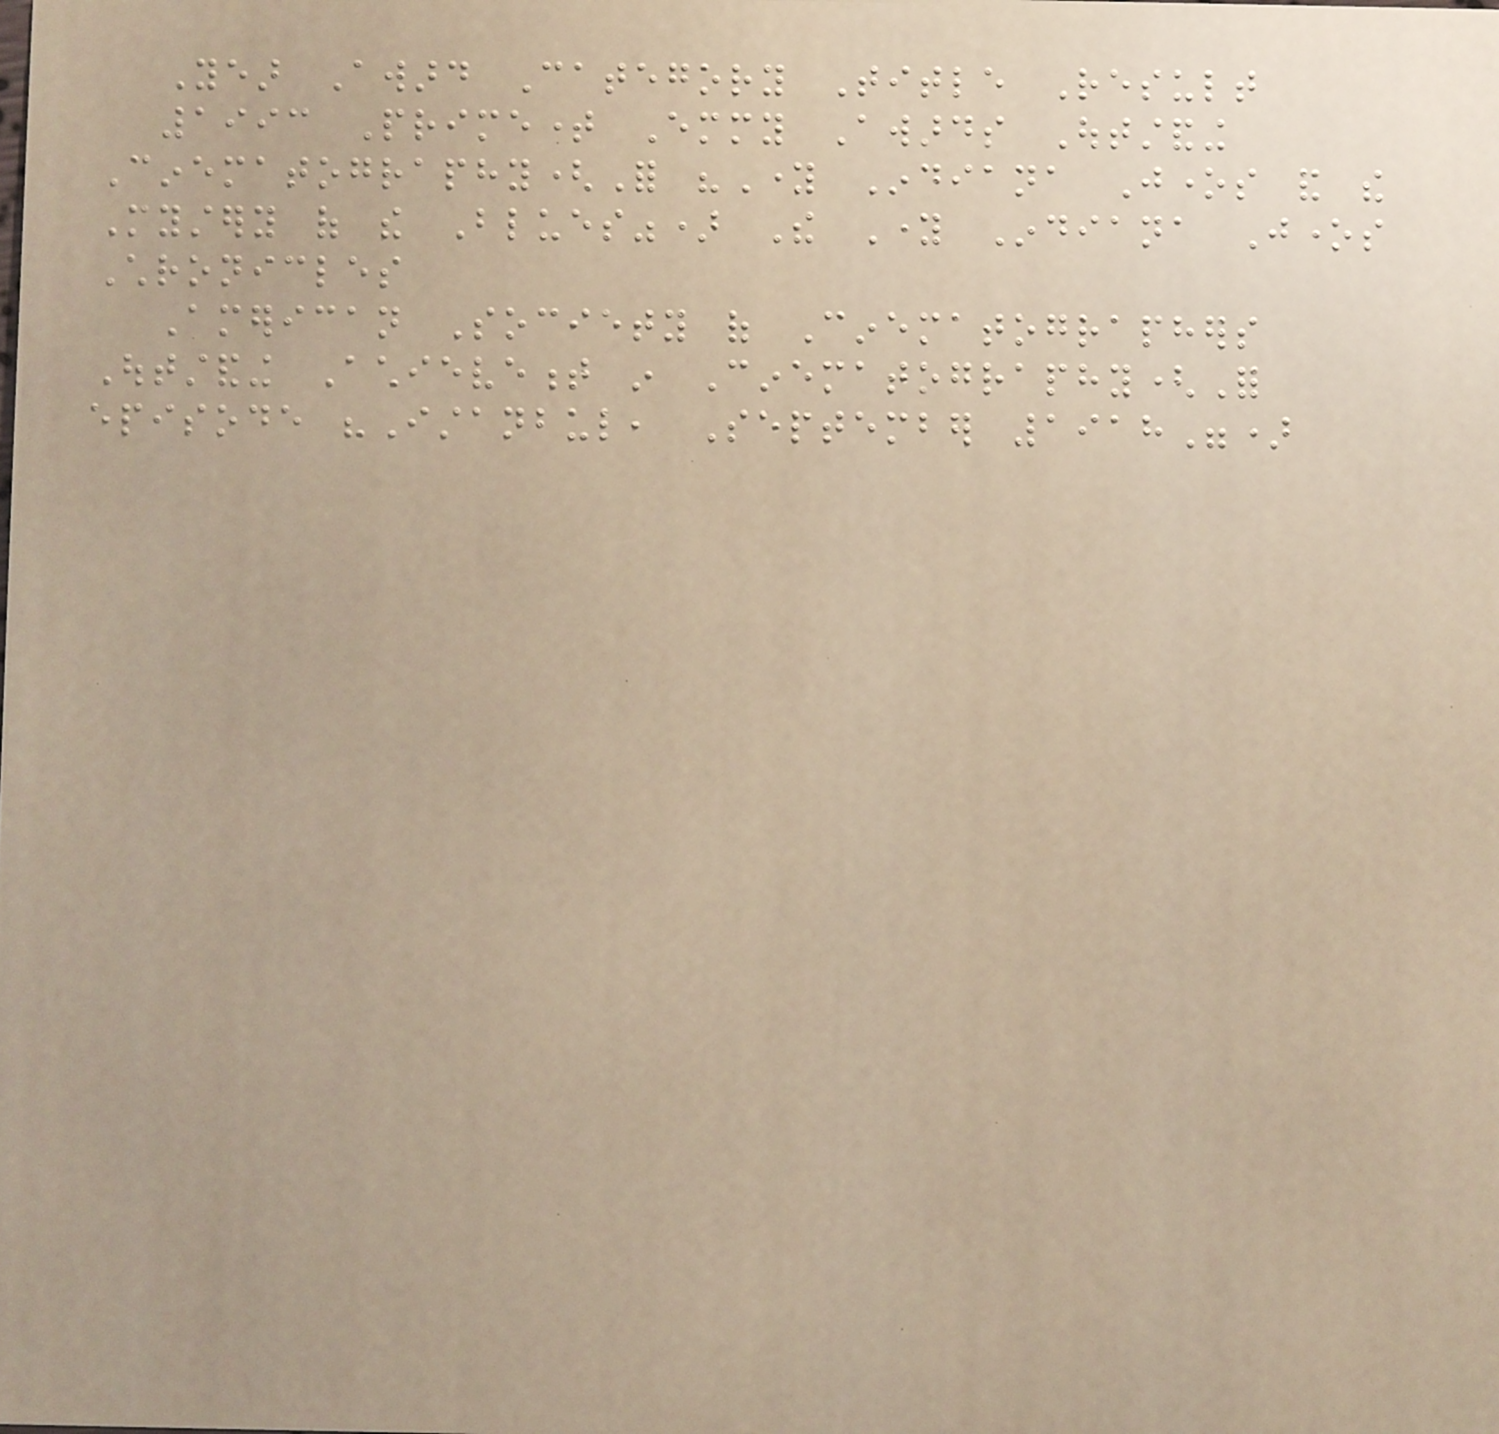Year Award Category Title Result
1993 Primetime Emmy Awards Outstanding
Cinematography(For "Young Indiana Jones and the
Mystery of the Blues") The Young Indiana Jones
Chronicles
American Society of Cinematographers
Outstanding Achievement in Cinematography(For
episode "Istanbul, September 1918")
